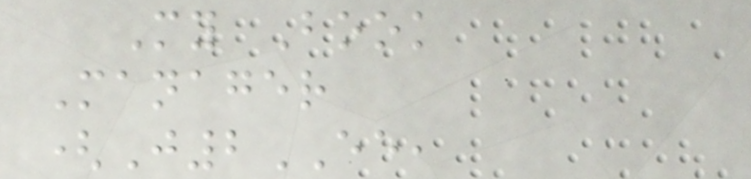My Book
Manager
(J2EE,
